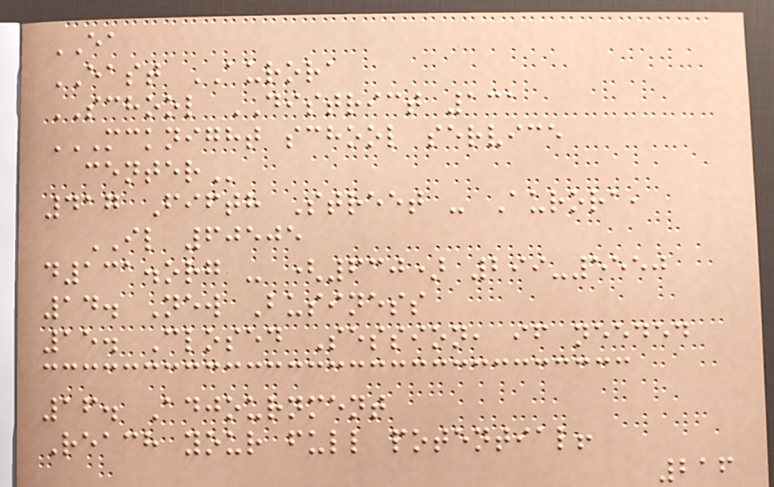EA
EAST AURORA
SCHOOL DISTRICT 131
MCKNIGHT SCHOOL SERVICE
CENTER
417 Fifth Street - Aurora,
IL 60505
d131.org - (630) 299-5550
14. New Business
15. Closed Session, if needed
16. Adjournment
Reach your full potential!
216
